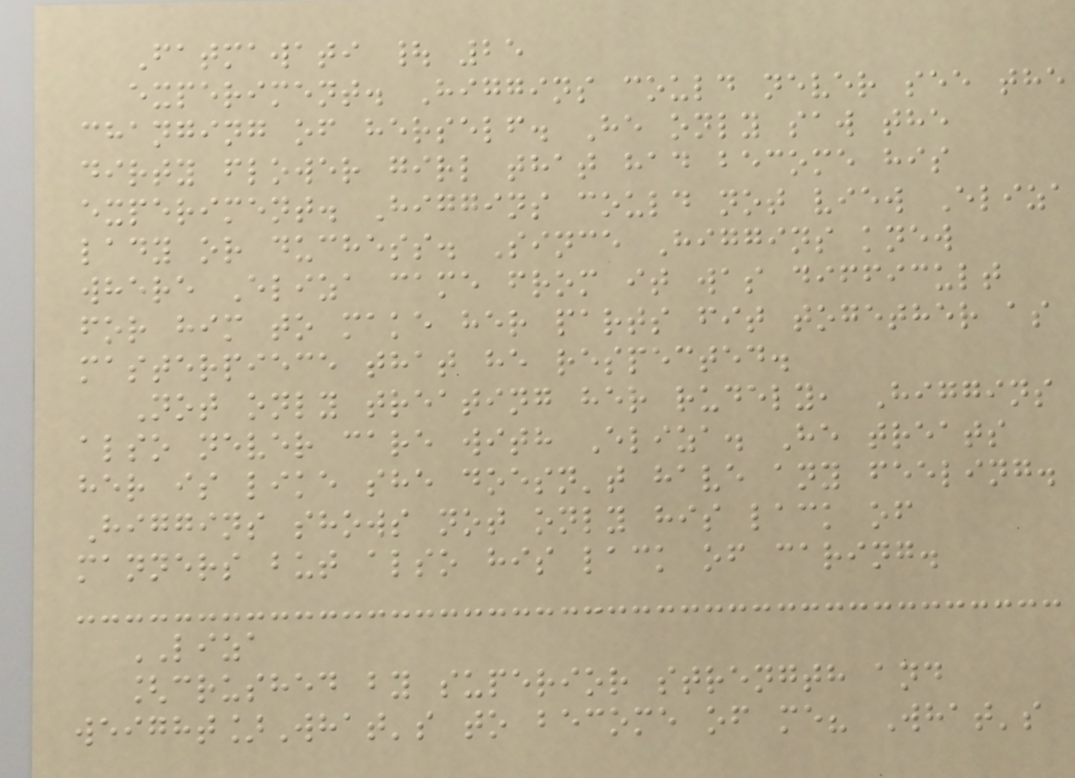Fatmawati | 25
experiment. Higgins could never see the
changing of herself. He only saw the
dirty flower girl that had become his
experiment. Higgins could not view Eliza
lady or duchess. Since Higgins knew
where Eliza came from it was difficult
for him to make her parts fit together as
masterpiece that he respected.
Not only treating her rudely, Higgins
also never care with Eliza. He treats
her is like she doesn't have any feeling.
Higgins shows not only his lack of
manners but also his lack of caring.
LIZA
[crushed by superior strength and
weight]What's to become of me? What's
